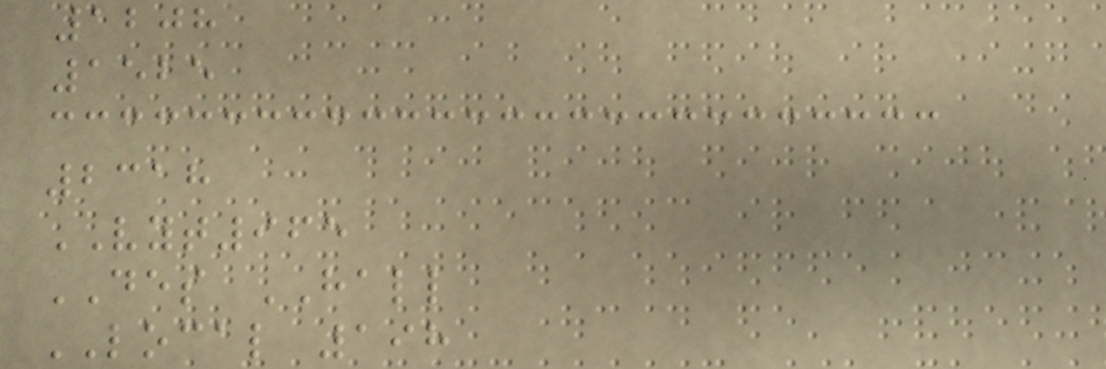1208
1525
2318
VYT965
DES HALL
LOCAL 198
